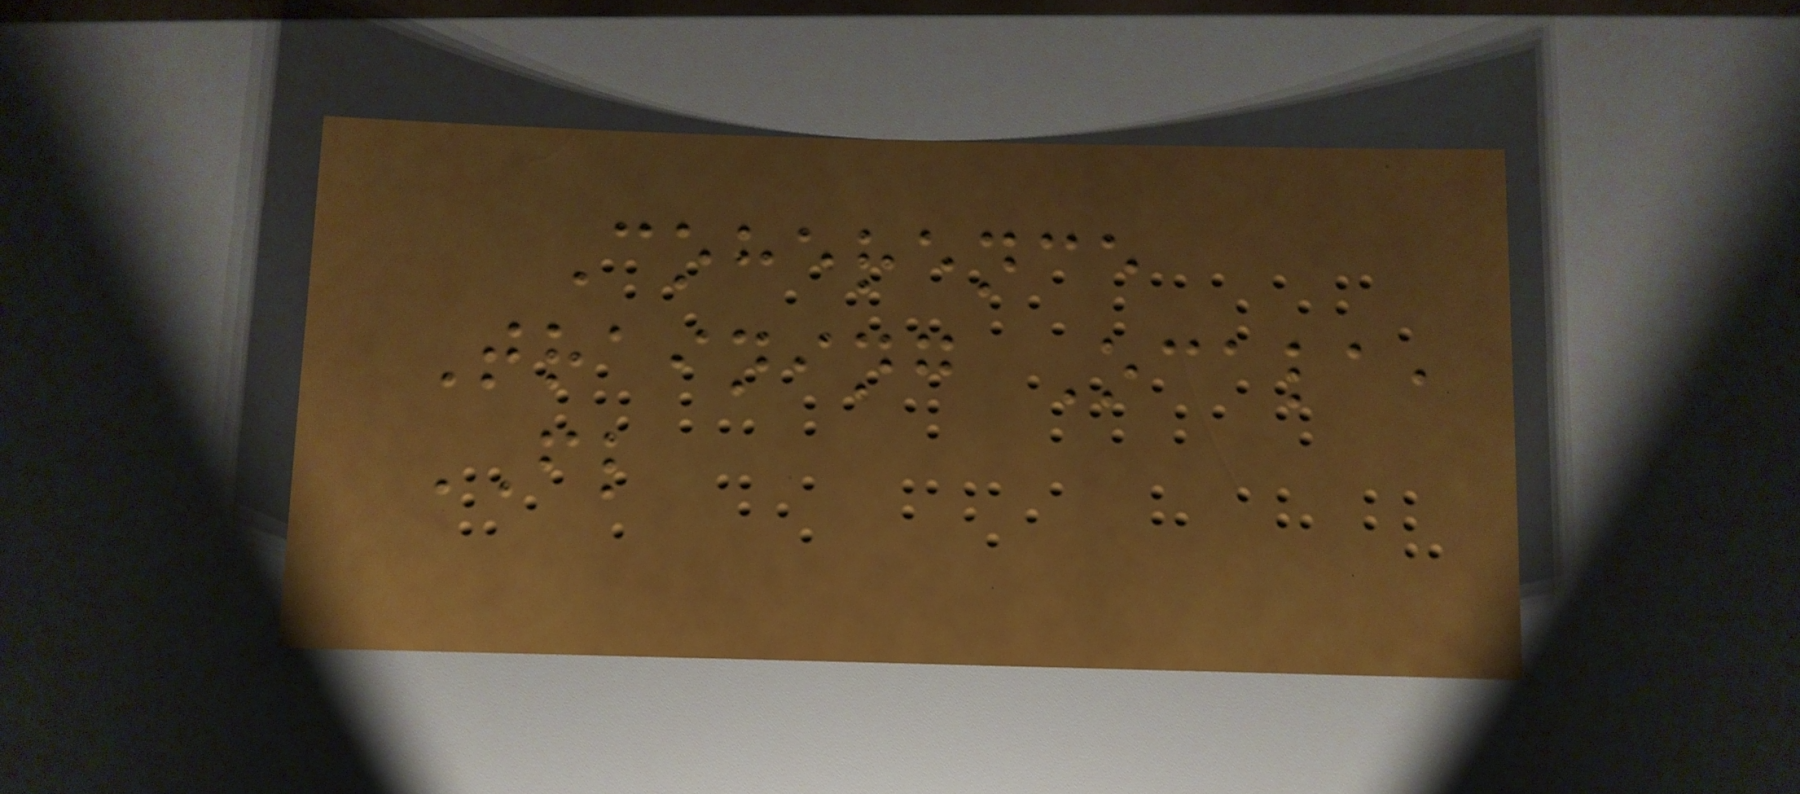Coherence
Training Ocala,
FL
